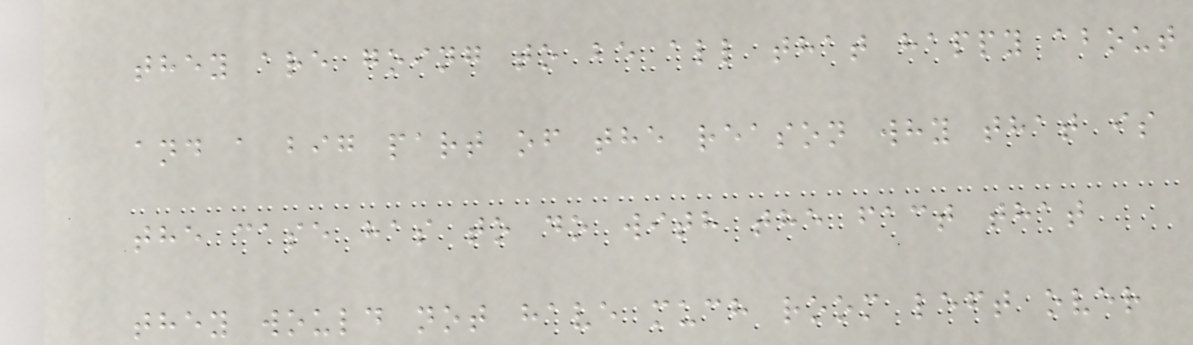they are going to be all that happy about
and a big part of the reason why that is
the case has to do with the fact that
they would not have much room left over
